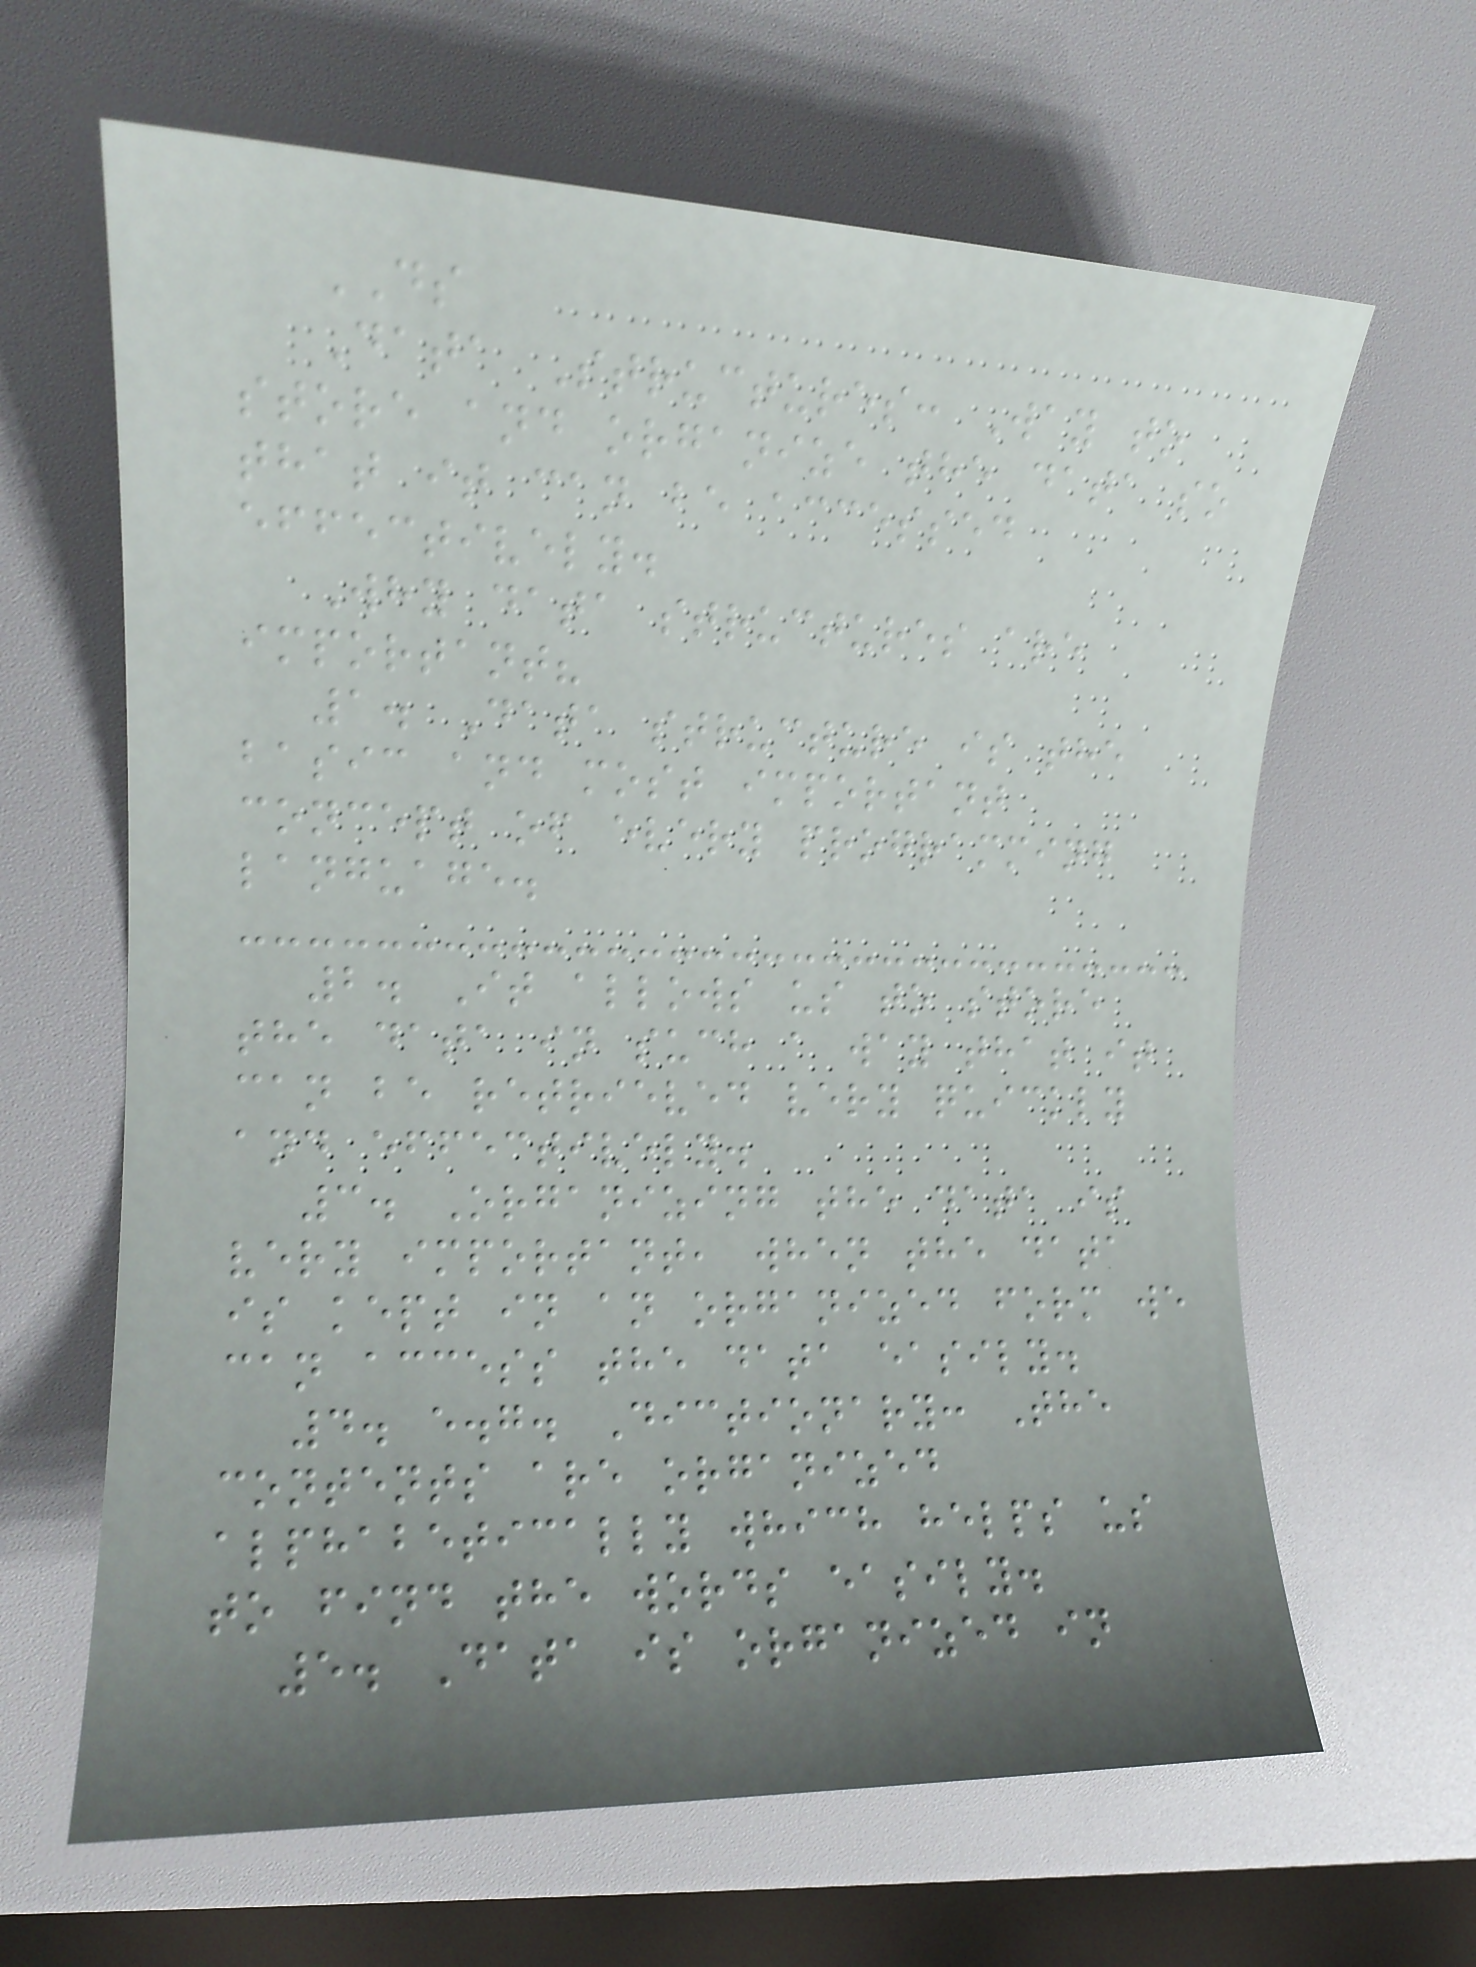DS
Data Structures: Way to
store and organize the data so
that it can be accessed
effectively.
Why data structures are
important?
1. Data structure is the
basic and most important
concept of every programming
language.
2. It allows us to store
the data in such a way that it
can be retrieved very quickly
and effectively.
3. Organizing the data is
very important, when the data
is kept in an organized form we
can access the data easily.
4. e.g. Dictionary: The
contents are organized
alphabetically which helps us
to find the words easily.
5. Data is organized in
